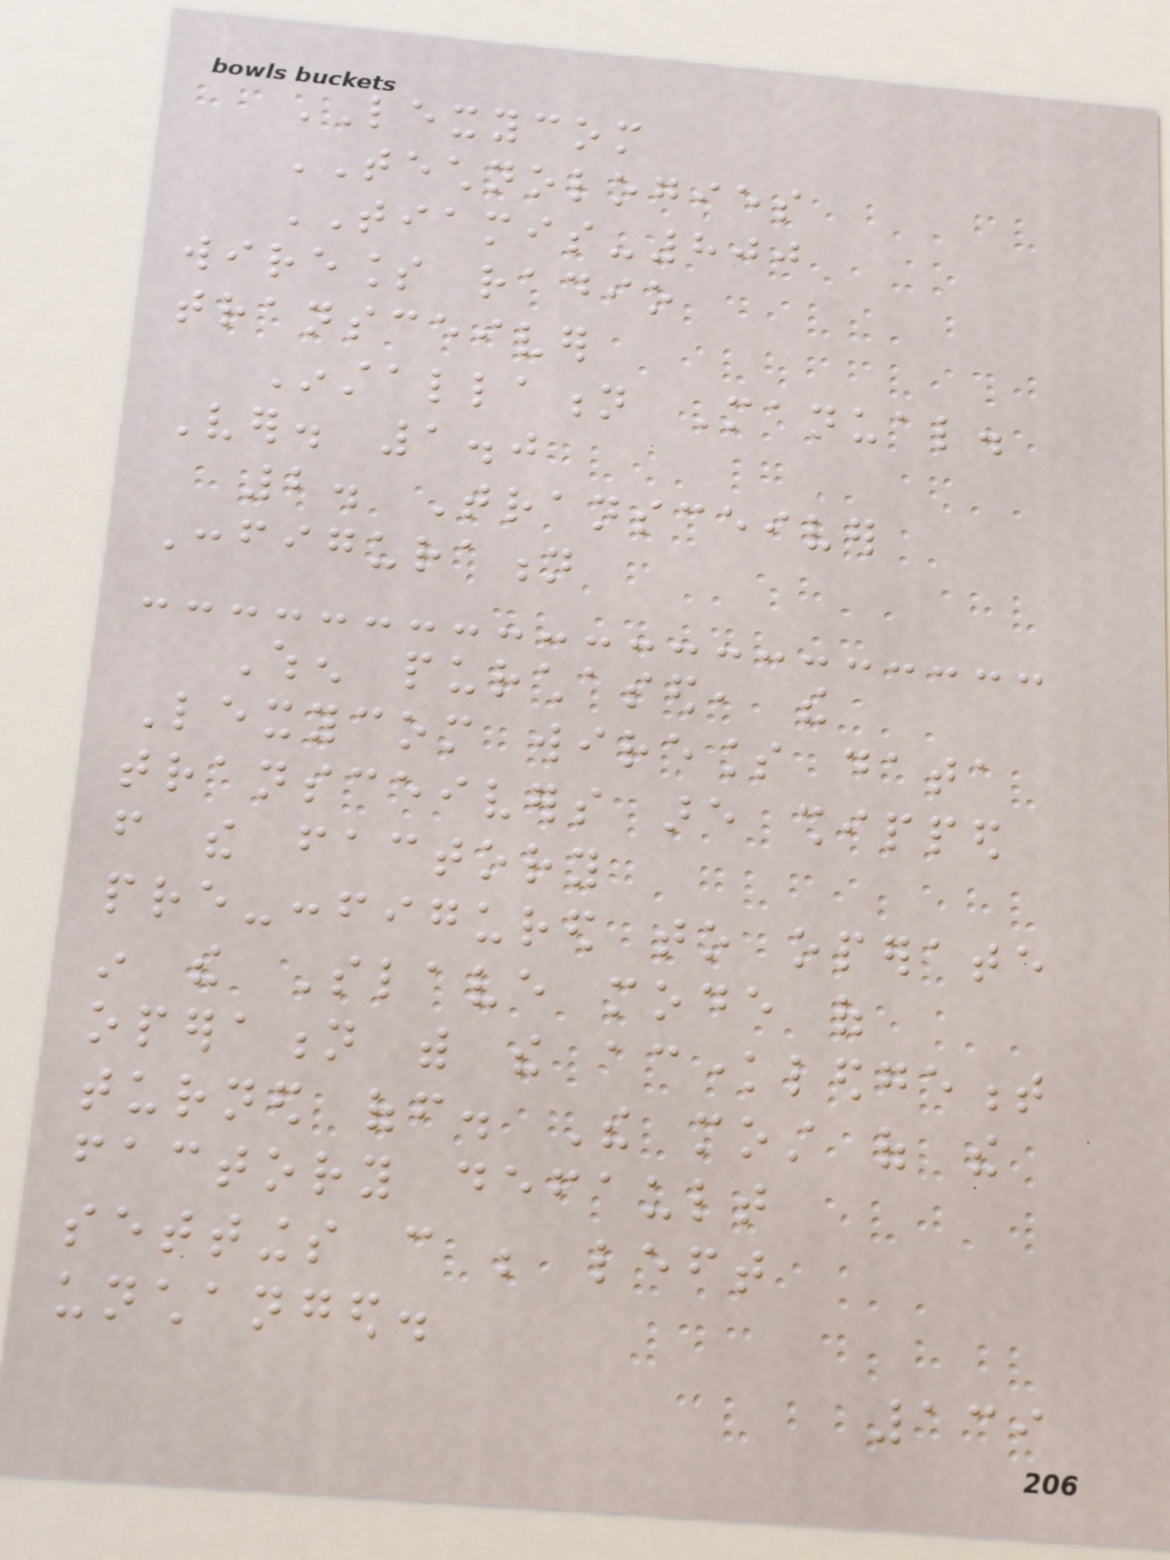LEXYCOM
TECHNOLOGIES
TIAMIS-800
wireless radio
transceiver
Installation Manual.
Ver. 1.0
2. Transceiver
Configuration
When purchased, the
Lexycom wireless data
transceivers are shipped
from the factory
pre-configured to operate
in the Slave mode of
operation with the acknowledgement
turned off. The most of the
factory default
settings can be left
unchanged.
139
